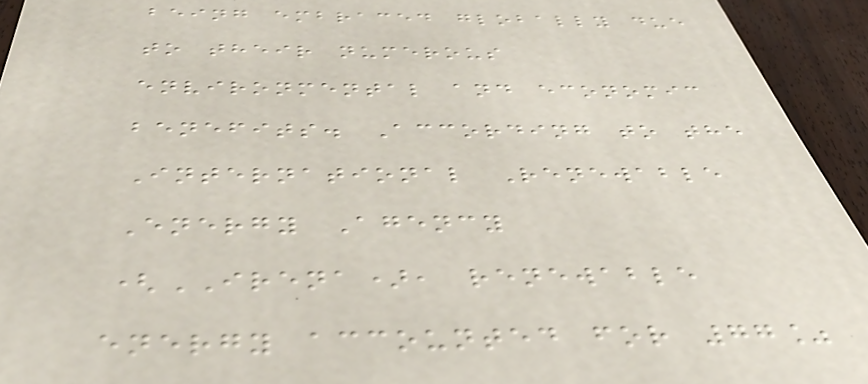being embraced globally due
to their numerous
environmental and economic
benefits. According to the
International Renewable
Energy Agency
(IRENA), renewable
energy accounted for 77%
